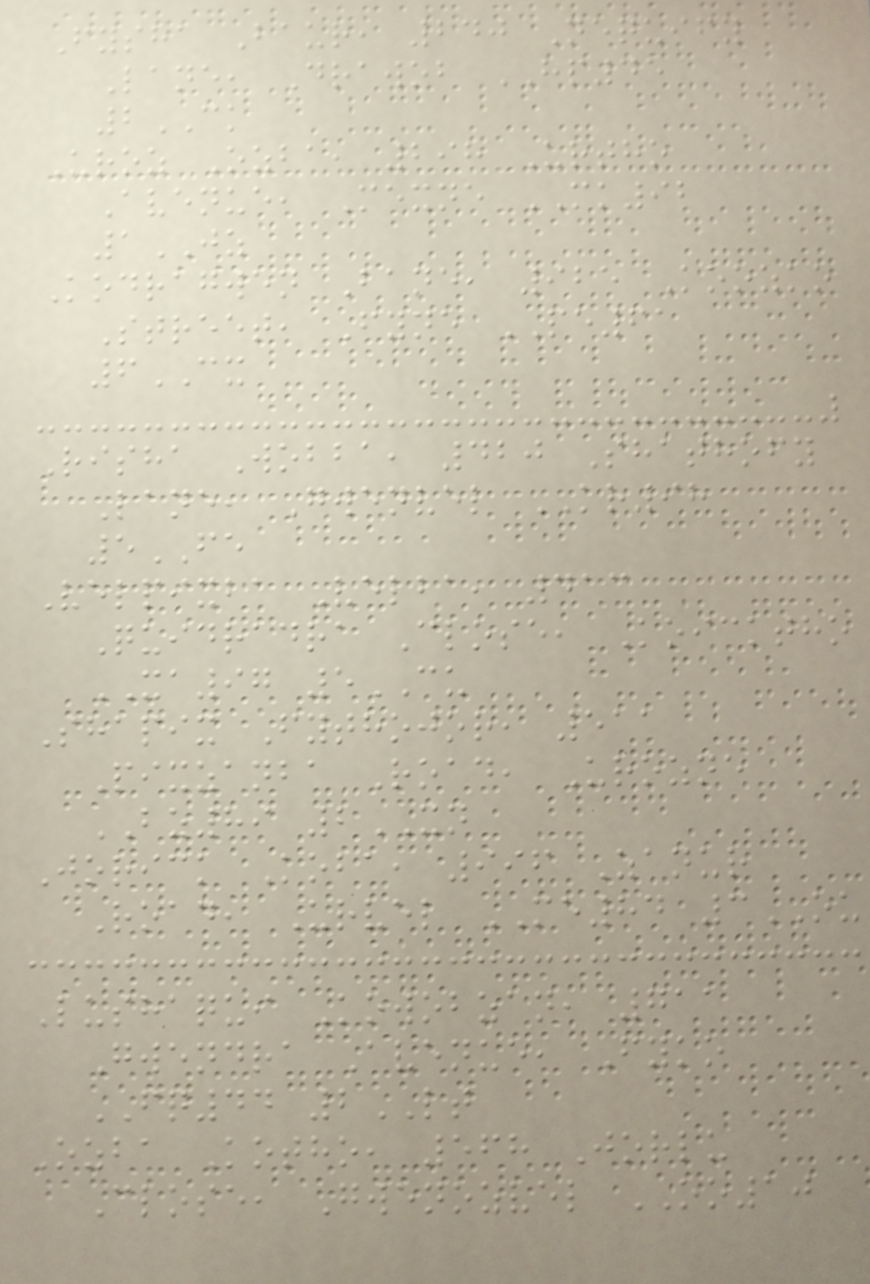Fysha Baur, 240 Nequify
Lane, Drawob HP45
2CK
Uroz Ozba, 298 Urtho
Avenue, Mexne MK92
1JZ
Kodragwen Bane, 925 Koozko
Street, Fyne PE61
6CX
Risha Wobba, 420 Shathofy
Lane, Gwenvel KR98
5FE
Velpixba Velba, 413
Quidradra Close, Koicktho
XA97 5CU
Shapix Fythojor, 511
Pixzanba Road, Urozne
BZ89 2XN
Jorick Koba, 996 Zanur
Road, Urvel ME84 3OU
Lushaqui Kowobzan, 711
Gwendra Avenue, Fyko
FQ44 2LT
Ozba Kotho, 568 Jorlu
Close, Gwenozvel OO10
